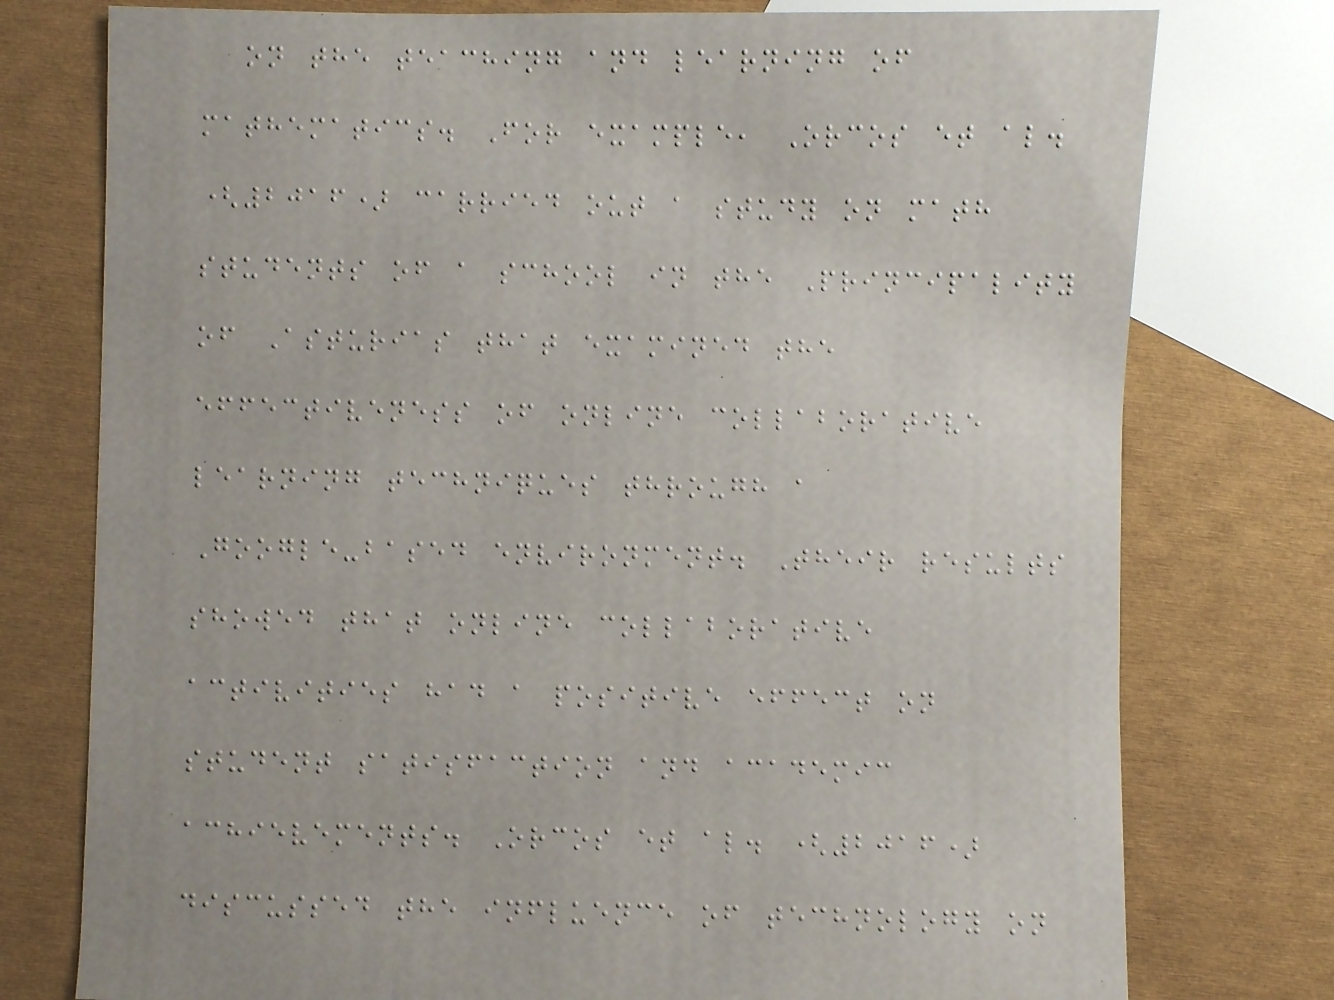on the teaching and learning of
mathematics. For example, Orcos et al.
(2016) carried out a study on math
students of a school in the Principality
of Asturias that examined the
effectiveness of online collaborative
learning techniques through a
Google-based environment. Their results
showed that online collaborative
activities had a positive effect on
student satisfaction and academic
achievements. Orcos et al. (2016)
discussed the influence of technology on
